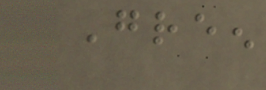Green
